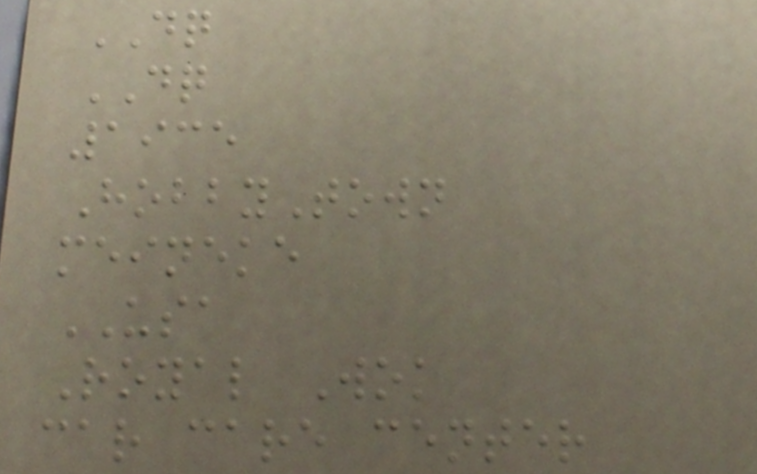DQ
DQ
1935
HobbyTown
meineke
USA
Royal Wok
car care center
